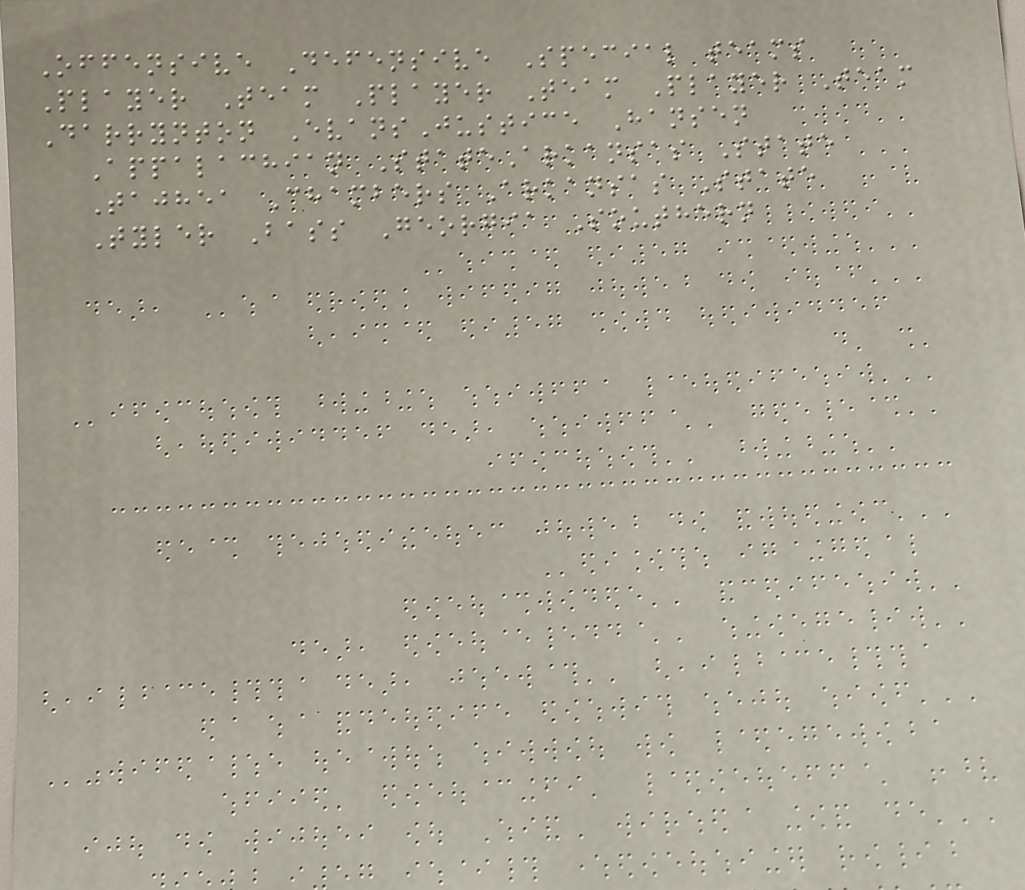Offensive Defensive Special teams
Player Team Player Team Player Team
Darrynton EvansJustice Hansen
Appalachian StateArkansas State
Tajhea Chambers Arkansas State
Tyler Bass Georgia Southern
